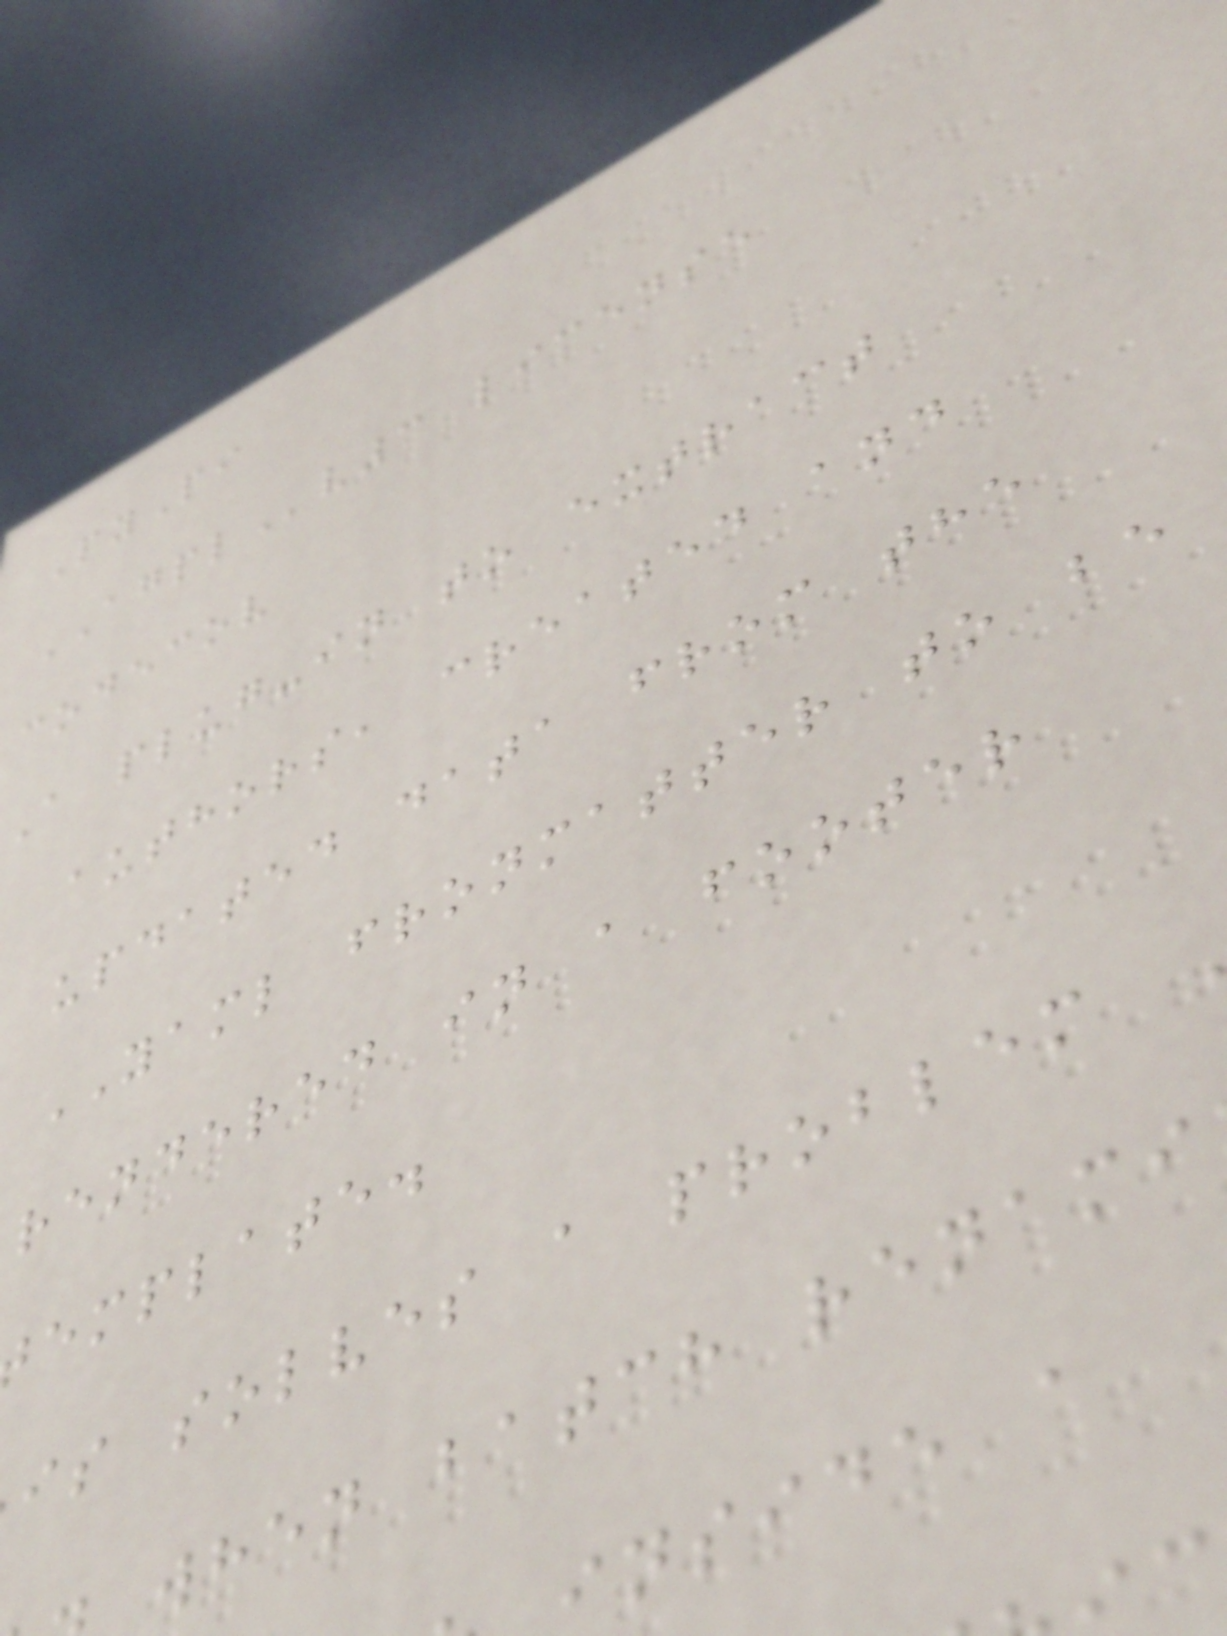PyPi
AGPLv3 license
codecov
A plug-in to extract
authors, created and
updated data from the
YAML fronmatter to be
rendered in a footer
emplate.
is solves a problem
when batch renami
inside a
